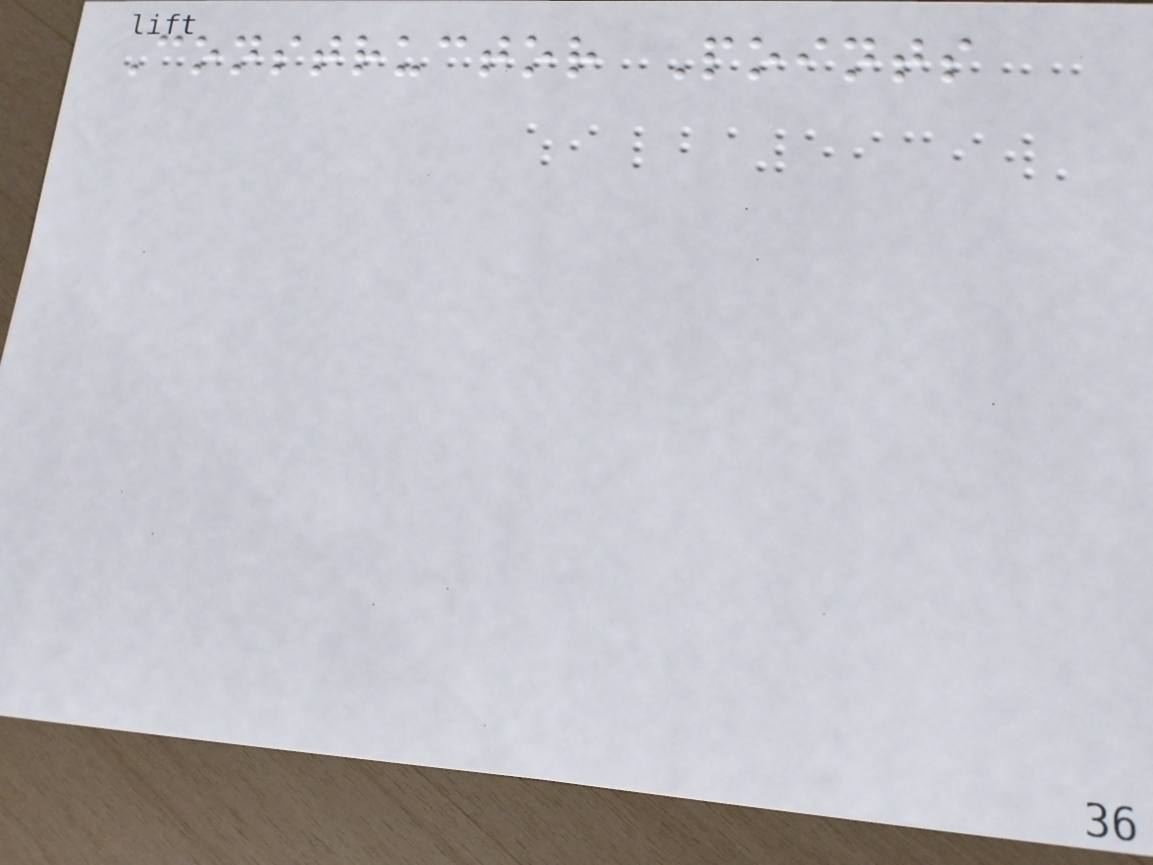Constructor Points
